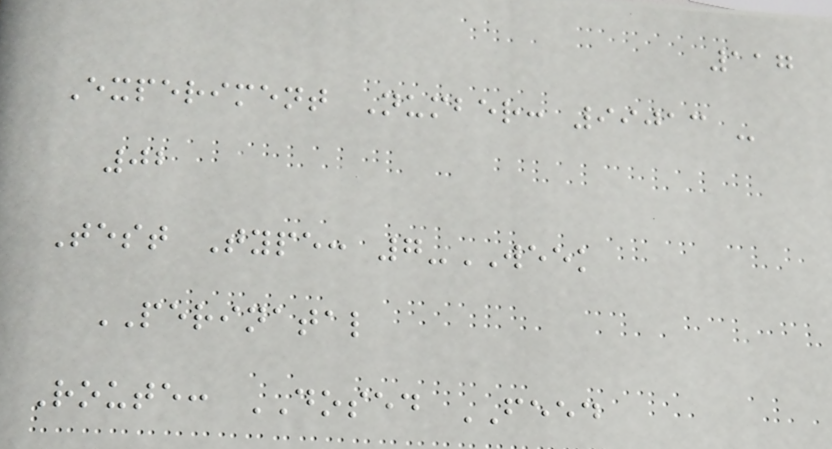117
Experiment Number: 99013 -
02
Test Type: 7-WEEK
PERINATAL
Route: DOSED FEED
